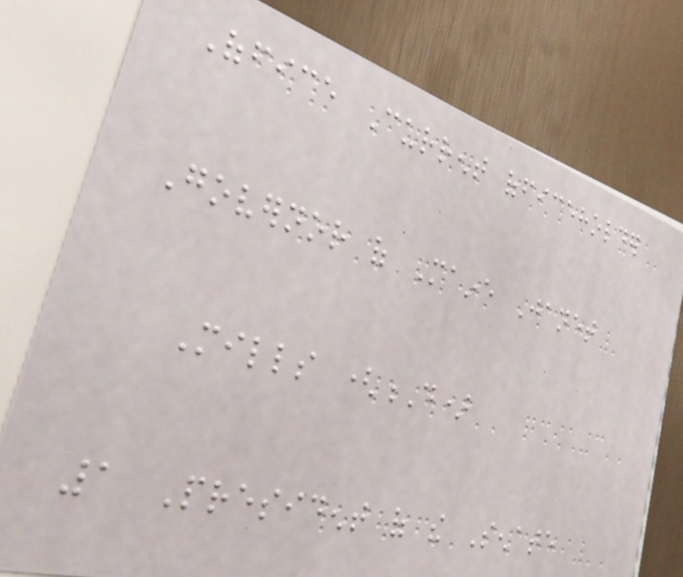Office Current officeholder
Governor of Maine Janet
Mills (D)
1 President of the Senate
